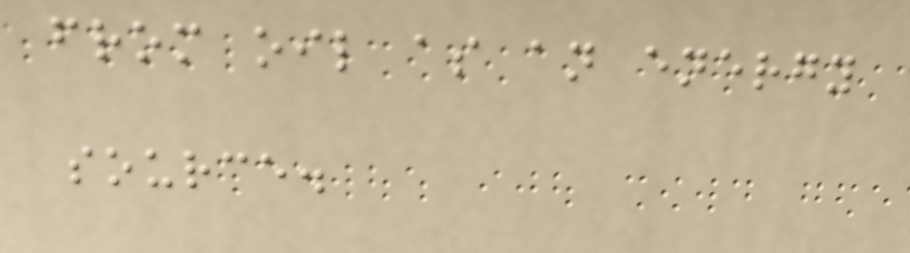from oil as an energy
source.
